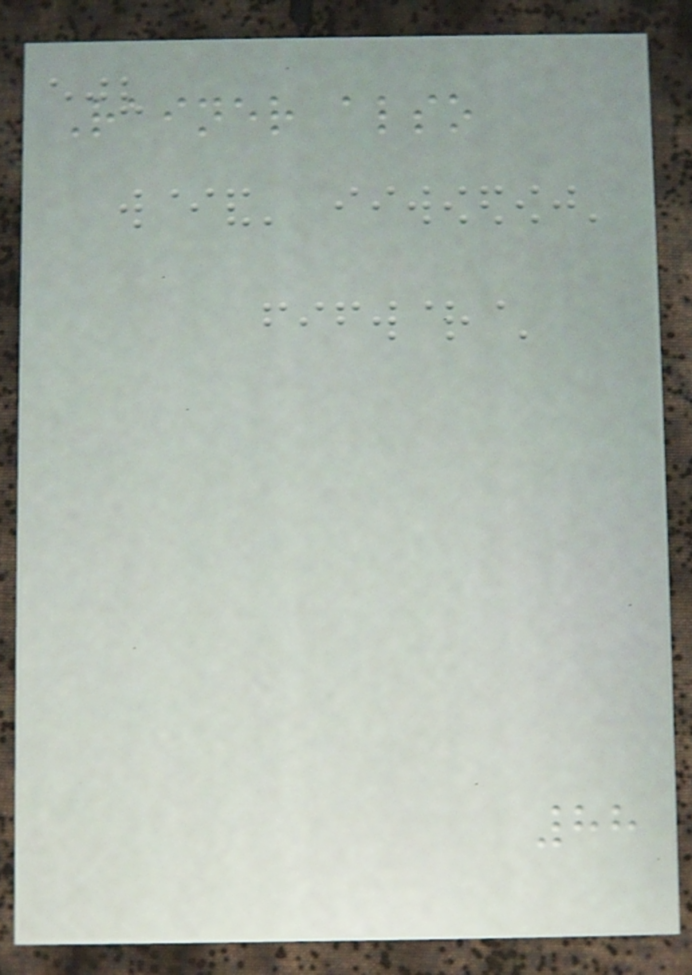Rainer also
88
